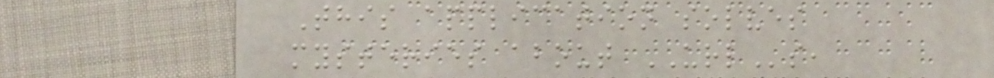This application solves
mysteries about URLs,
